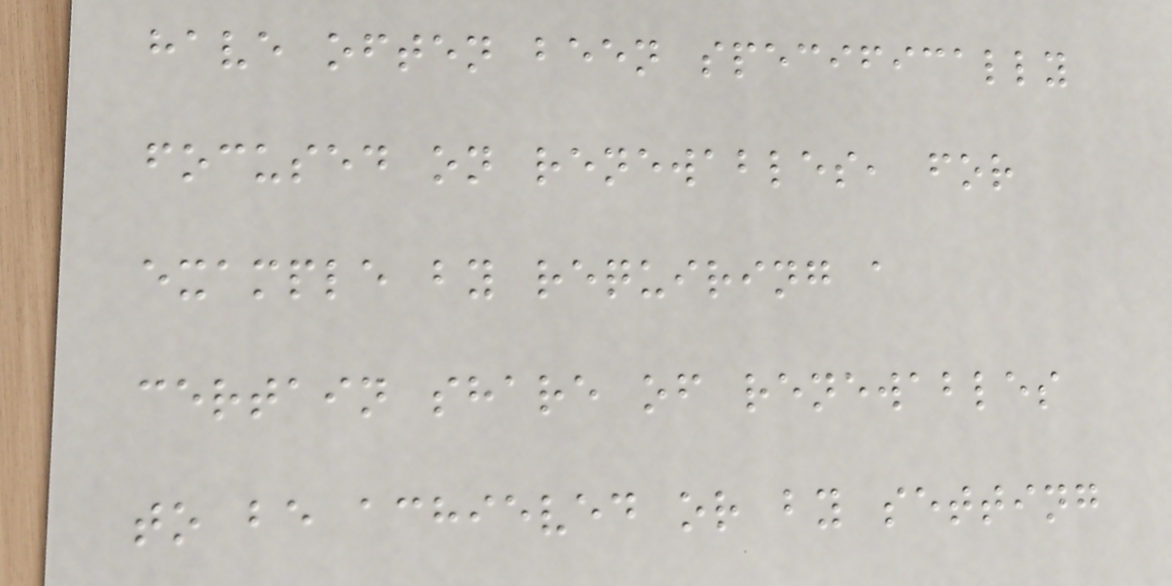have often been specifically
focused on renewables, for
example by requiring a
certain share of renewables
to be achieved or by setting
